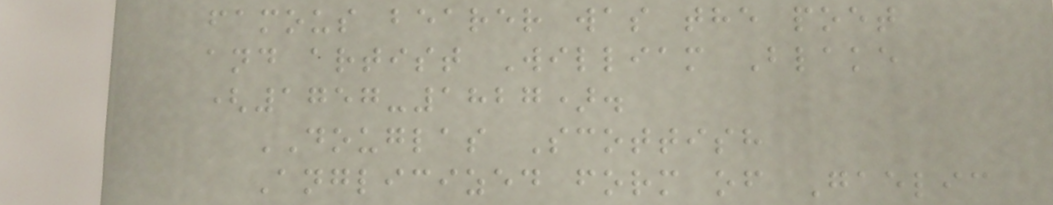famous bearer was the poet
and artist William Blake
(1757-1827).
DOUGLAS Scottish
Anglicized form of Gaelic
